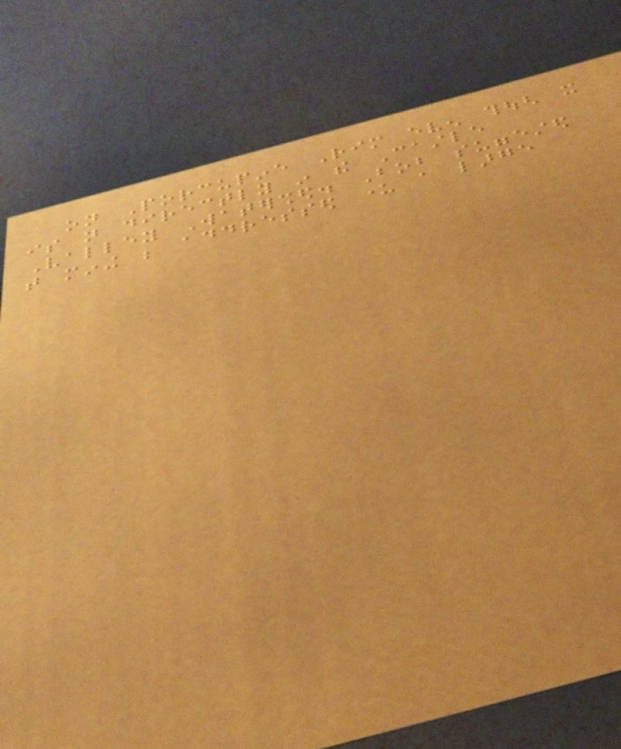on Porcupine Rim even though it
is not directly in the Castle
Valley Watershed. Bob suggested
that mining be addressed under a large
